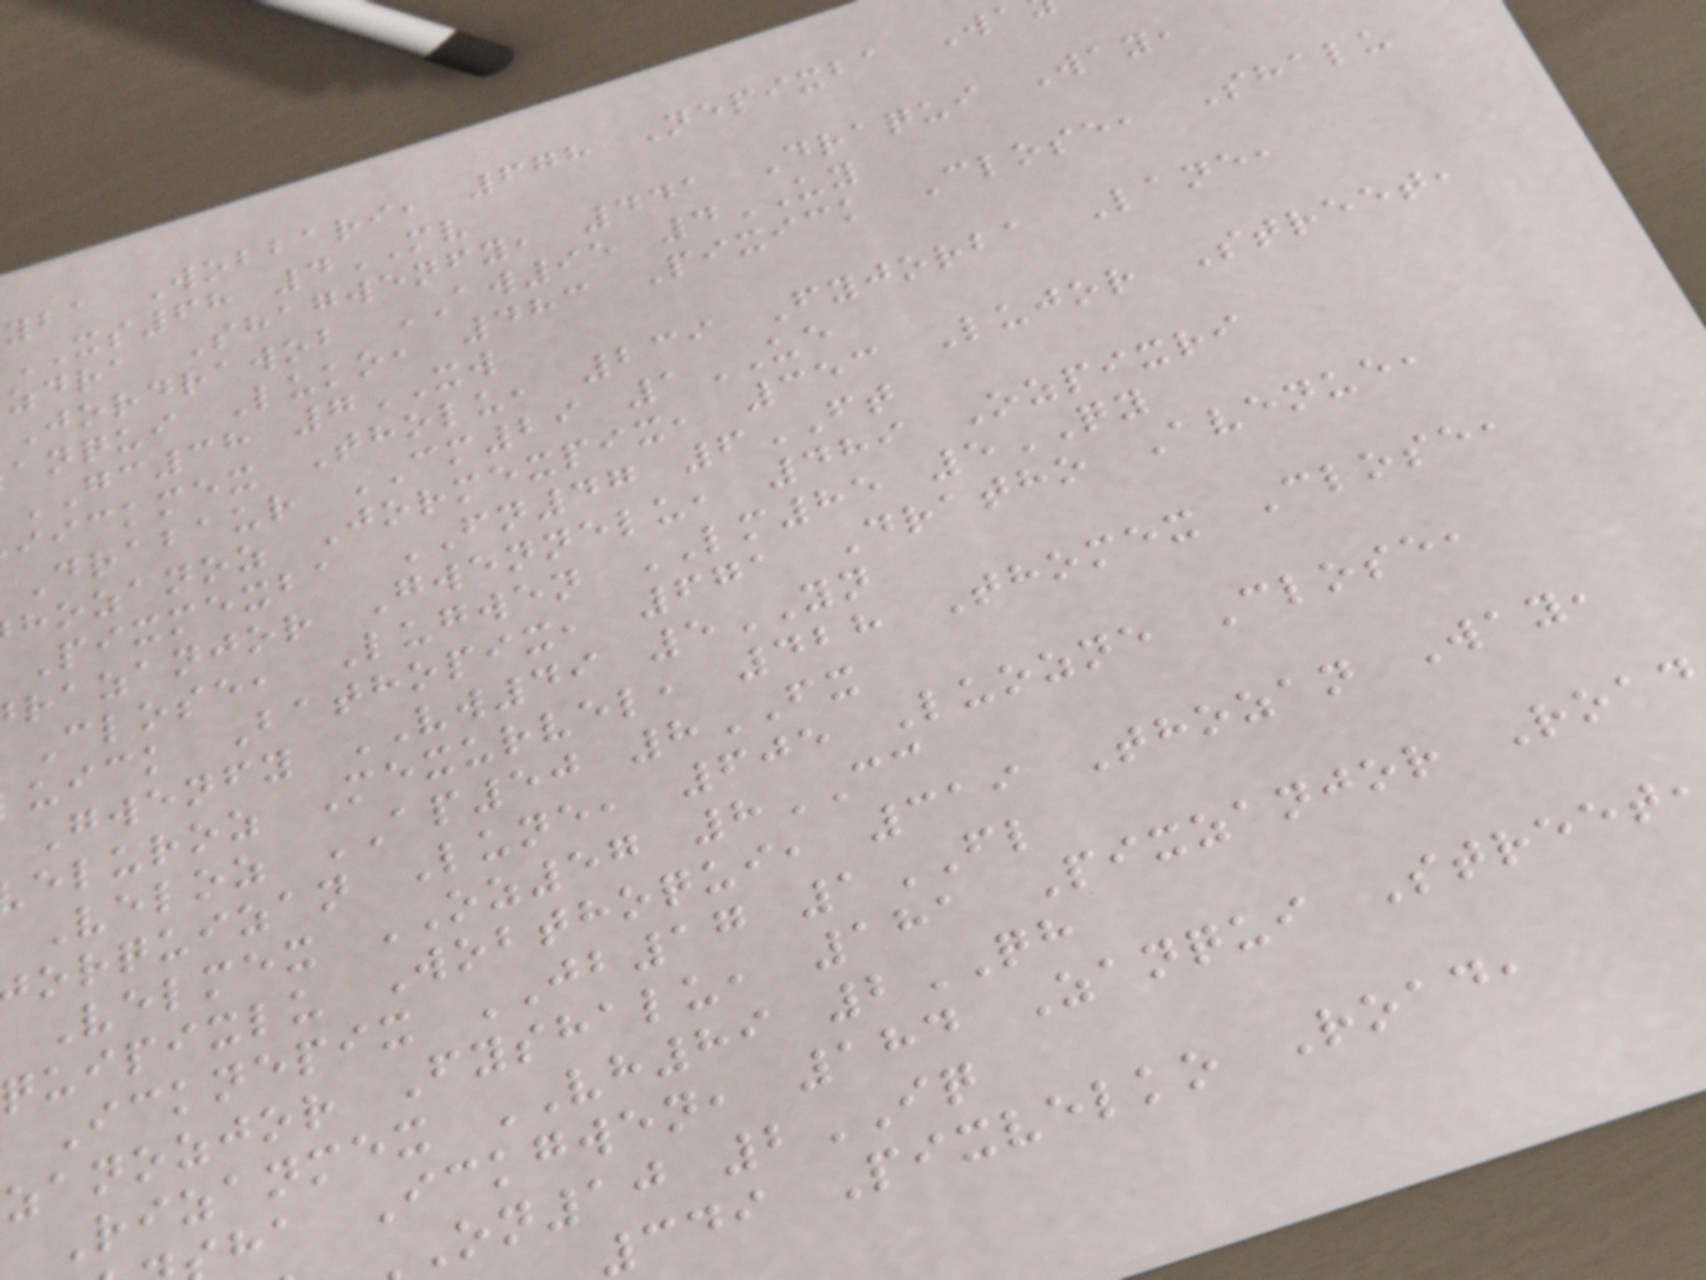yba Wobbari, 678 Nepixba Wa
XS68 4MV
zdra Shagwenfy, 441 Draqui Way,
Jordrawob AW95 4UY
anqui Luko, 483 Pixick Close, Shalu
GC38 7XW
iickmex Tholu, 239 Fyjorba Lane,
Drabaur CM29 1UE
hozanoz Jormexpix, 353 Lujor Street,
Pixmexba FN47 6FT
razanjor Gwennelu, 489 Ozpixri
Close, Lugwen LM85 5QY
uick Bathopix, 671 Dratho Avenue,
Gwenfy VW49 5YN
eluroz Mexurvel, 428 Thomex Close,
Veloz AP50 8FX
orquizan Lune, 605 Luozne Close,
Velmex OZ57 8CC
quipixlu Wobthoqui, 319 Thozan Way,
Icknepix JB17 1FL
zanozjor Fyshalu, 181 Pixzanjor Road
Rizanmex VH89 2QH
ha Ickgwen, 184 Zanqui Street
on10 2IQ
349 Pixvelko Road,
